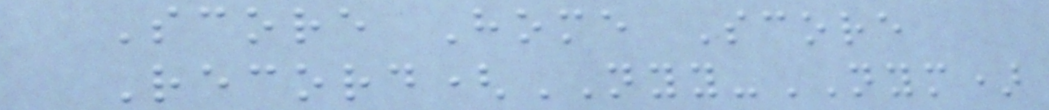Score Home Score
Record(NYY-NYM)
